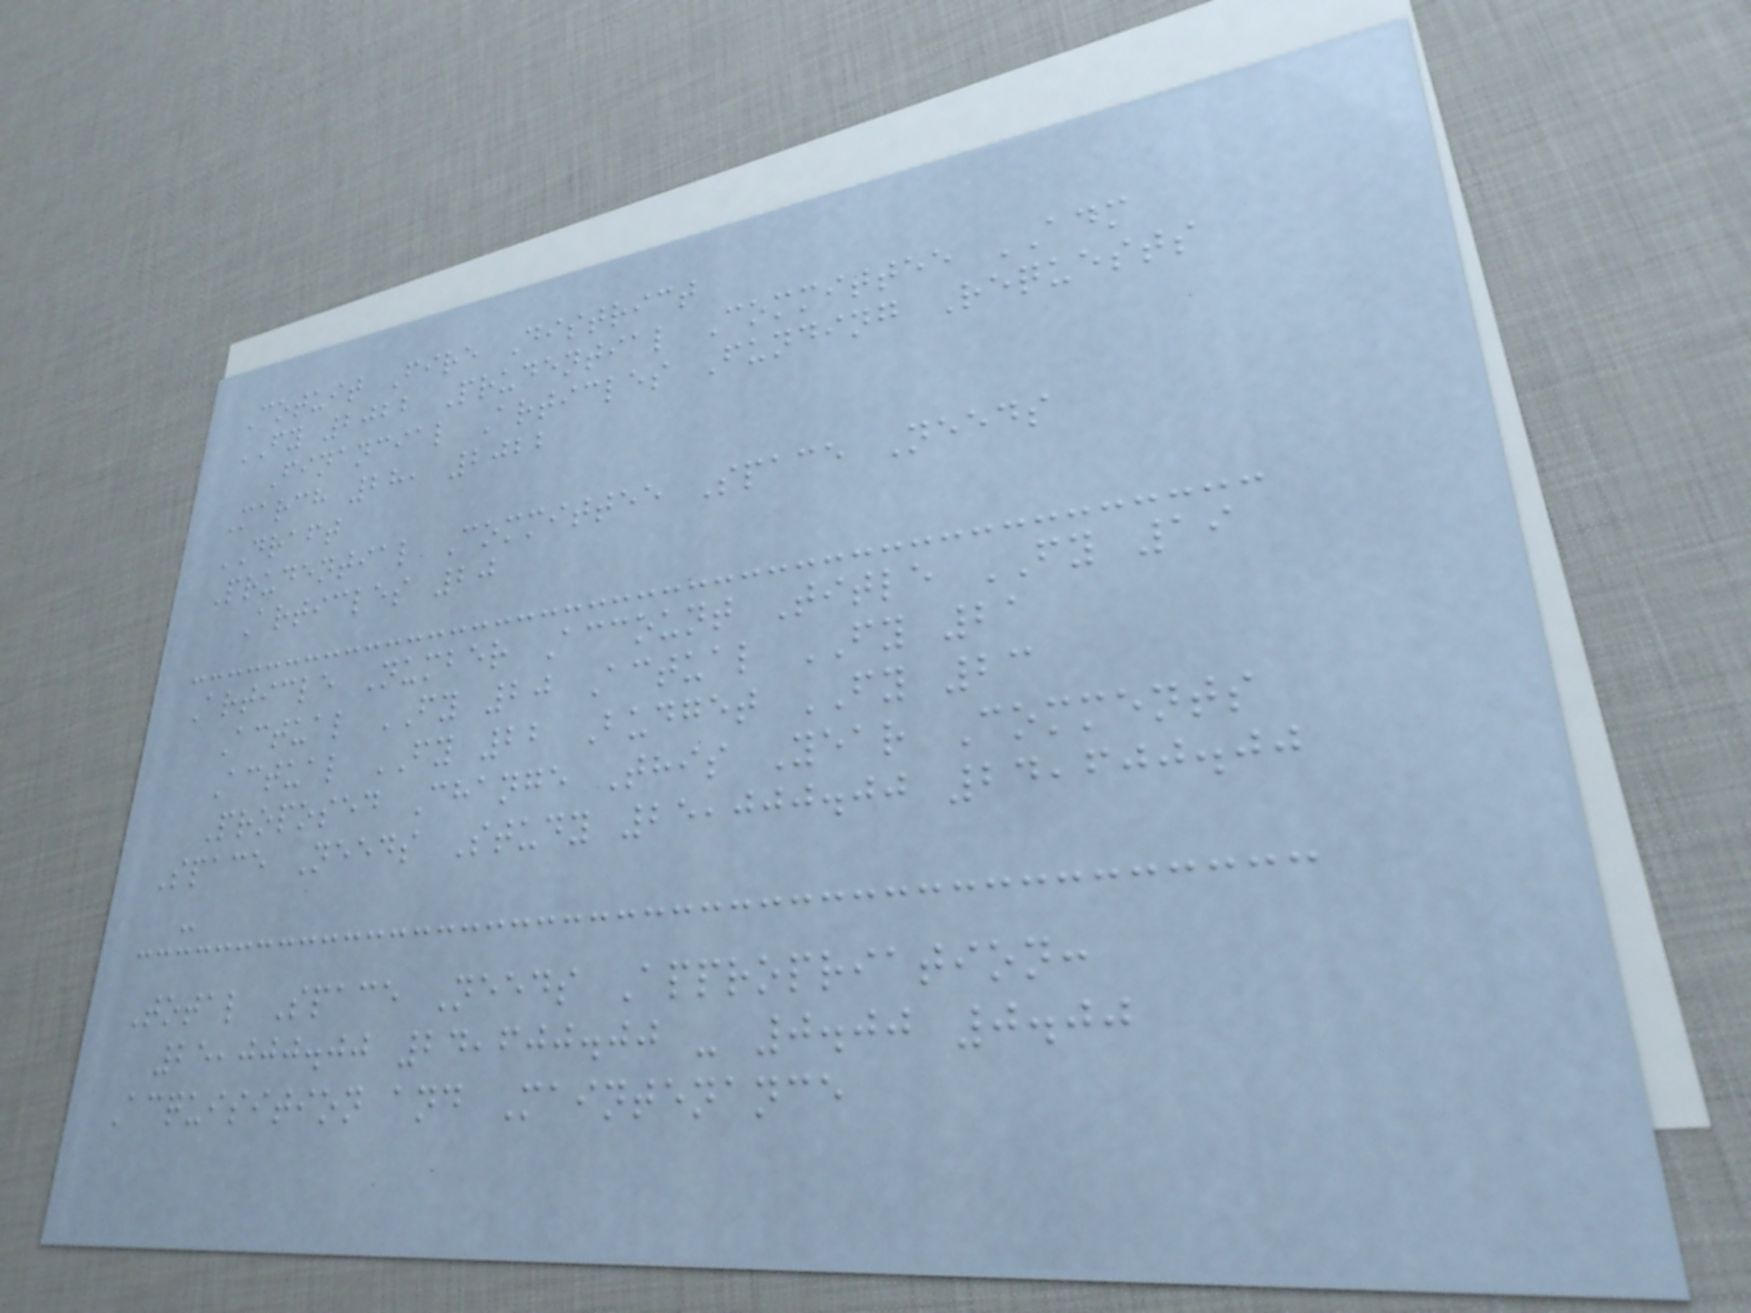Cotuit Fire District
FY 2022 Prudential Committee ADM
Financial Articles Funding Requests
March 28, 2022
DRAFT
Prudential Committee Space Needs
Articles 20
Article Number Account Title FY 19
Actual FY 20 Actual FY 21
Actual FY 22 Budget FY 23
Proposed Change This Year Comments
Space Needs Study 25,000.00 24,600.00
-
Total Space Needs Appropriation:
25,000.00 24,600.00 - 0.00 0.00
Acquisition and Maintenance
